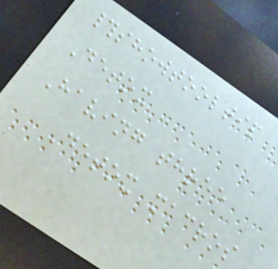#showtooltip
Detox
Having three
Detox macros
